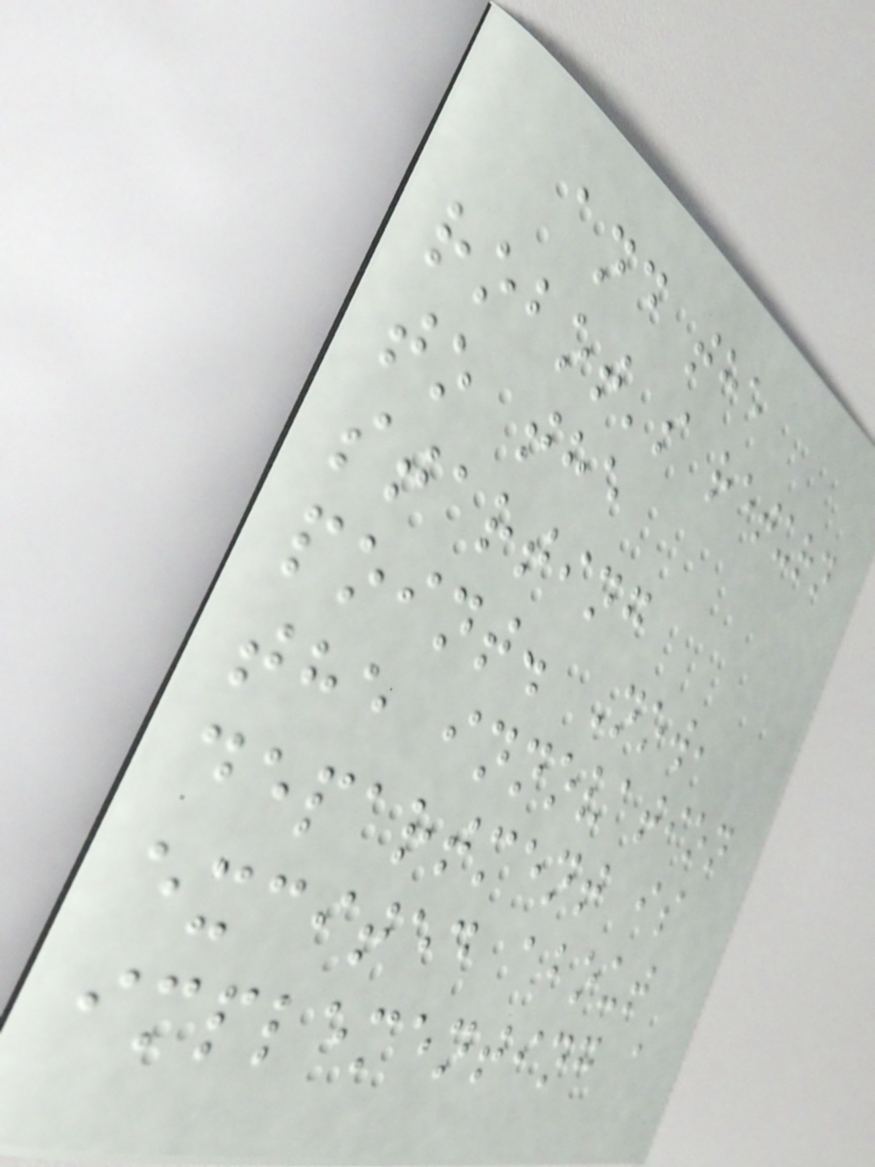and the
robot's return
to the
starting
point. Now,
the innovation
department is
excited about
implementing a
